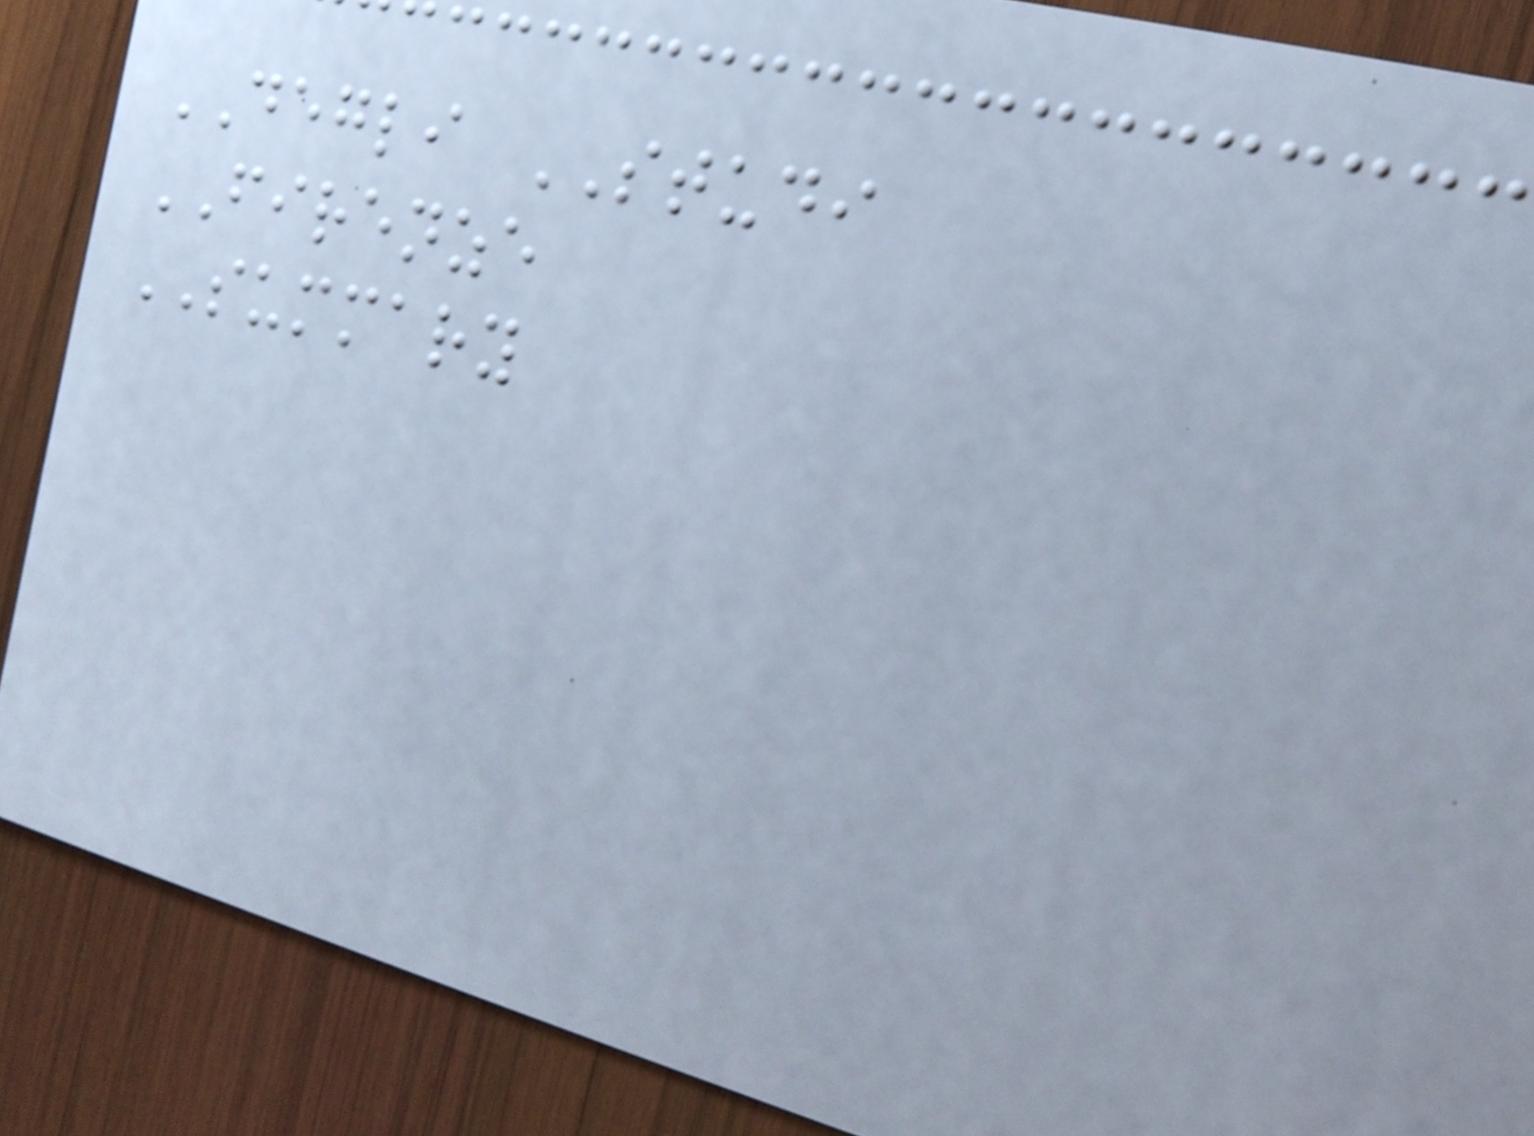DEGLI STUDI
FIRENZE
SUMMARY
